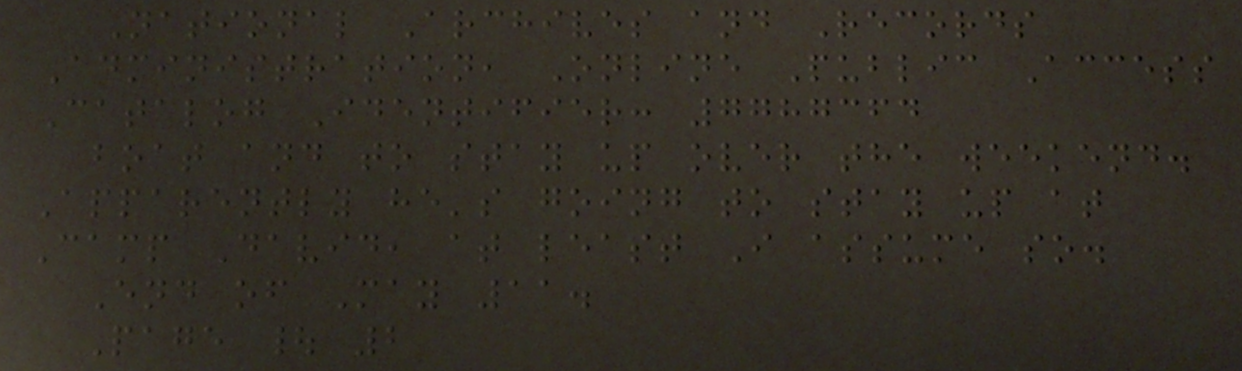National Archives and Records
Administration, Online Public Access
Catalog Identifier: 7787364
boat and to stay up over the weekend.
Apparently he's going to stay up at
Camp David, at least I assume so.
End of May 11.
Page | 2
